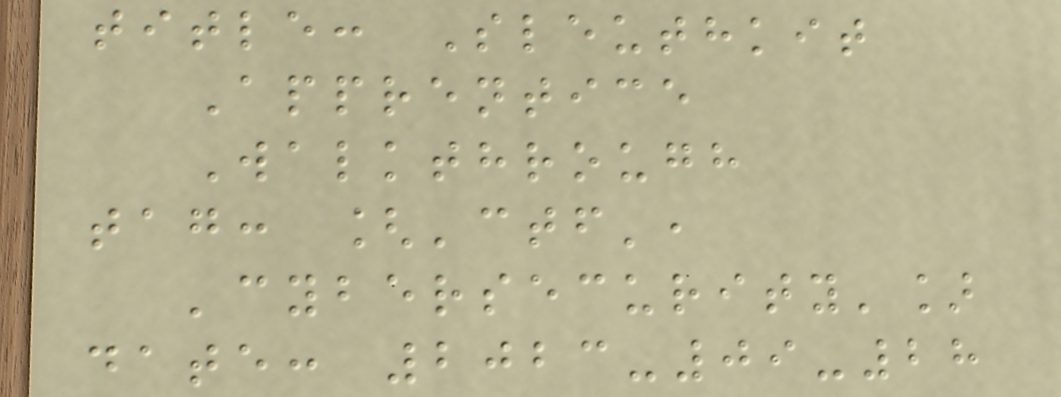title: Sleuthkit
Apprentice
Walkthrough
tag: ['ctf',
'cybersecurity']
date: 2023-09-28
